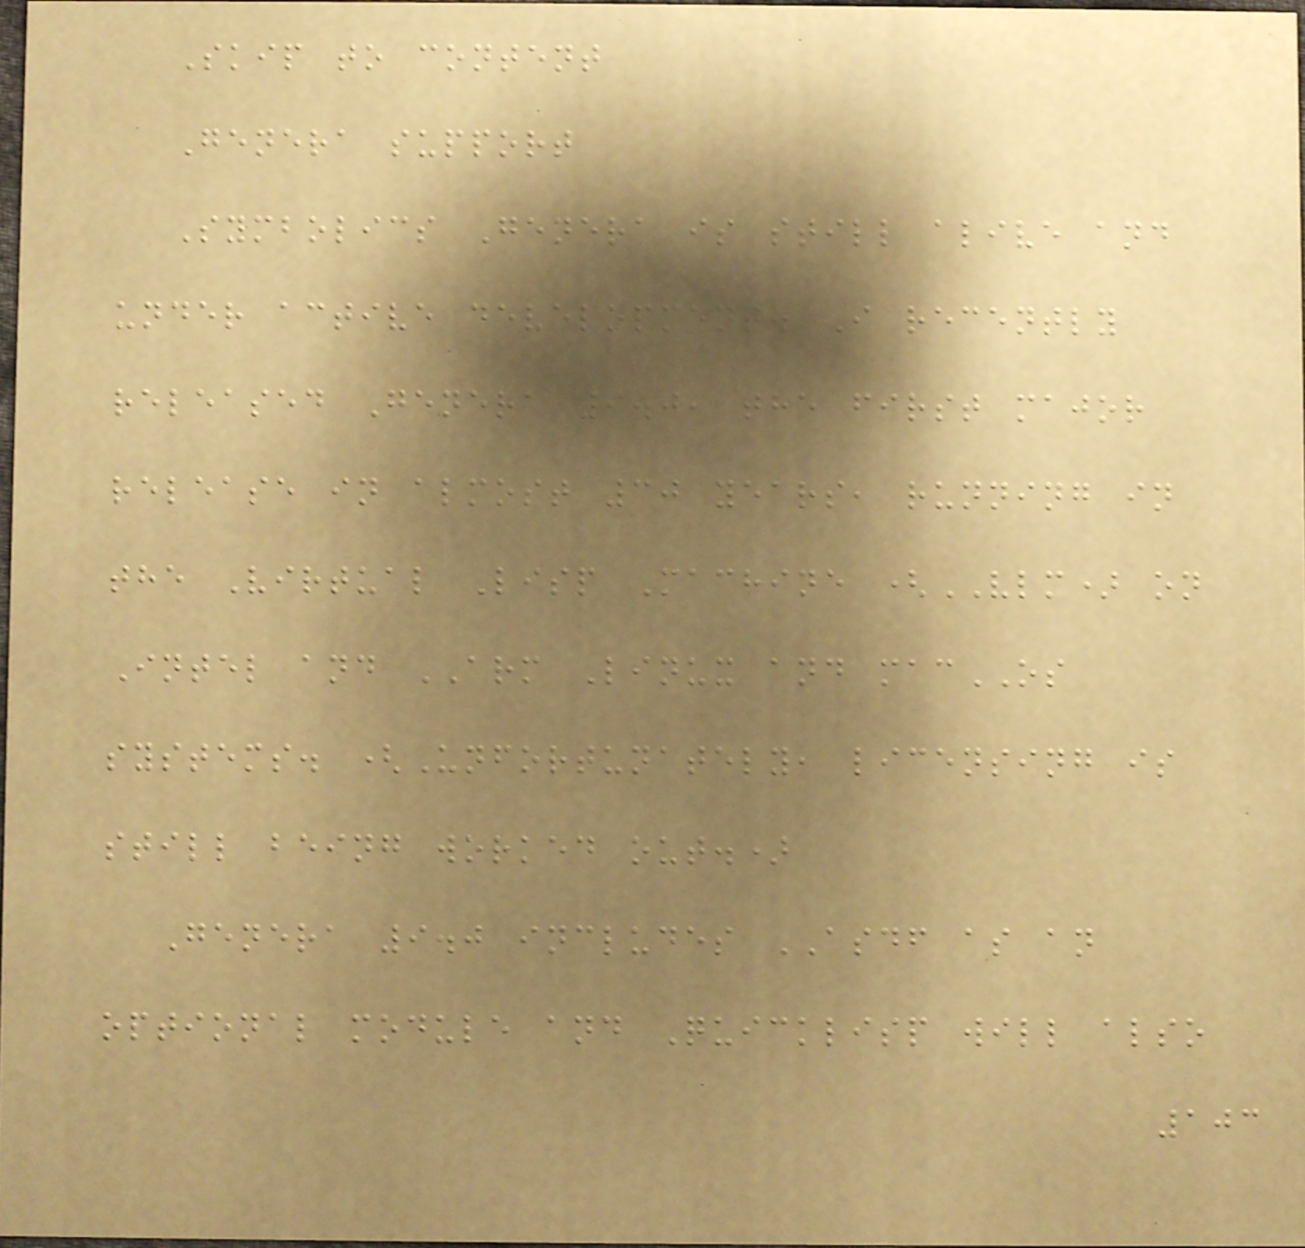Skip to content
Genera support
Symbolics Genera is still alive and
under active development. I recently
released Genera 9.0, the first major
release in almost 30 years, running in
the Virtual Lisp Machine (VLM) on
Intel and ARM Linux and macOS
systems. (Unfortunately, licensing is
still being worked out.)
Genera 9.0 includes ASDF as an
optional module and Quicklisp will also
103
